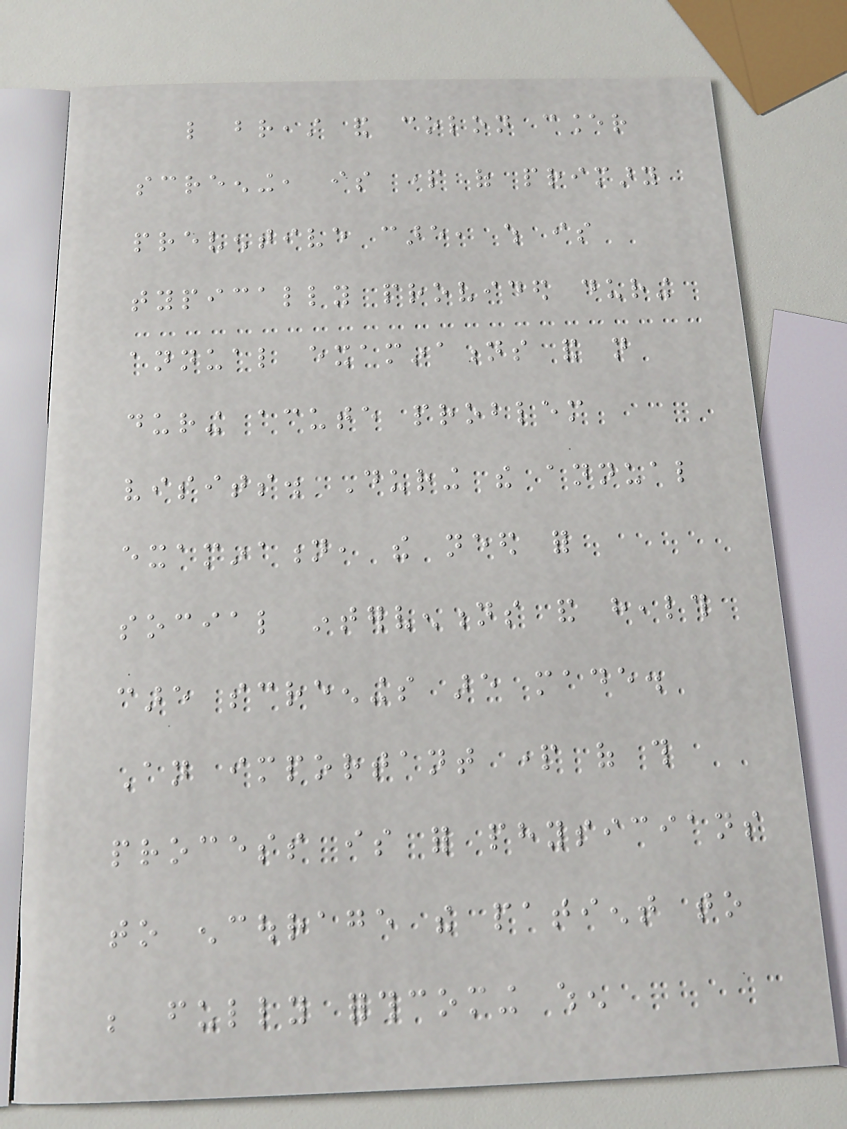like breast and colon cancer
screening, is part of primary
preventive care, which is
typically provided during
annual examinations and not
during acute problem
visits. During the annual
examination, the need for
social interventions and health
care screenings are made.
An important part of this
process is for physicians
to encourage the patient to
be fully forthcoming when
